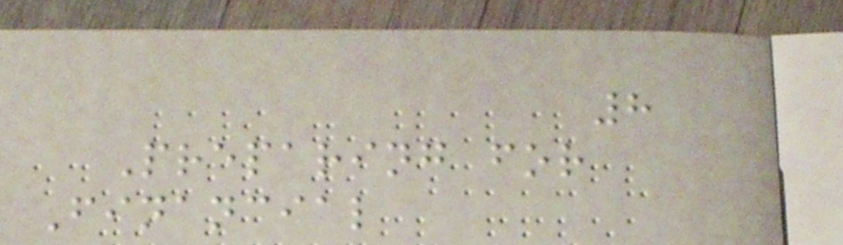8
Preparing for
Financial
